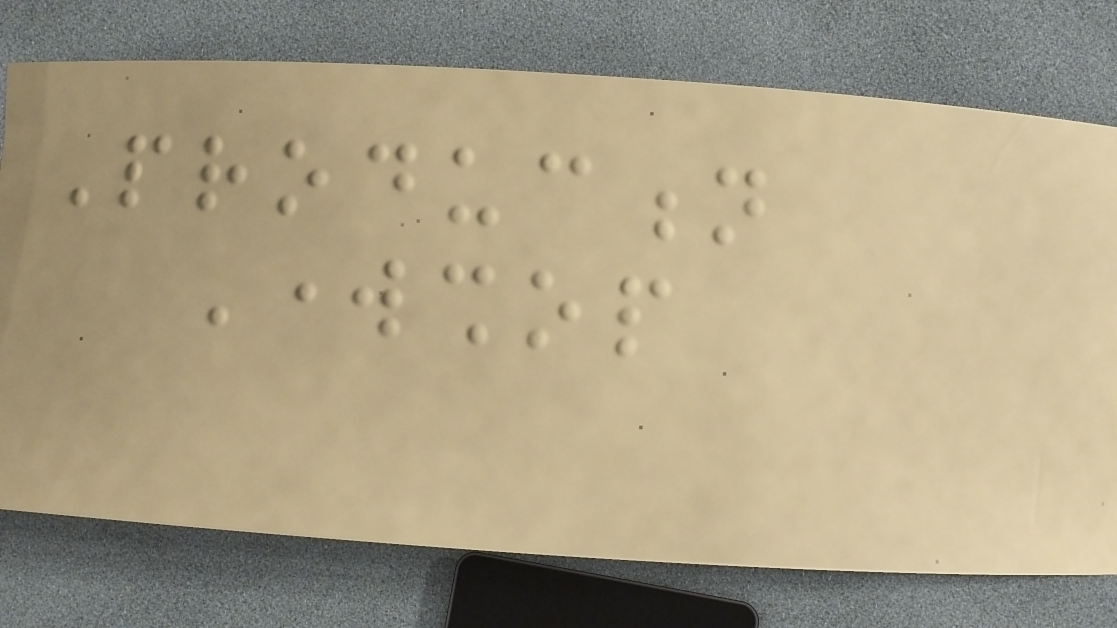Production
Workshop
